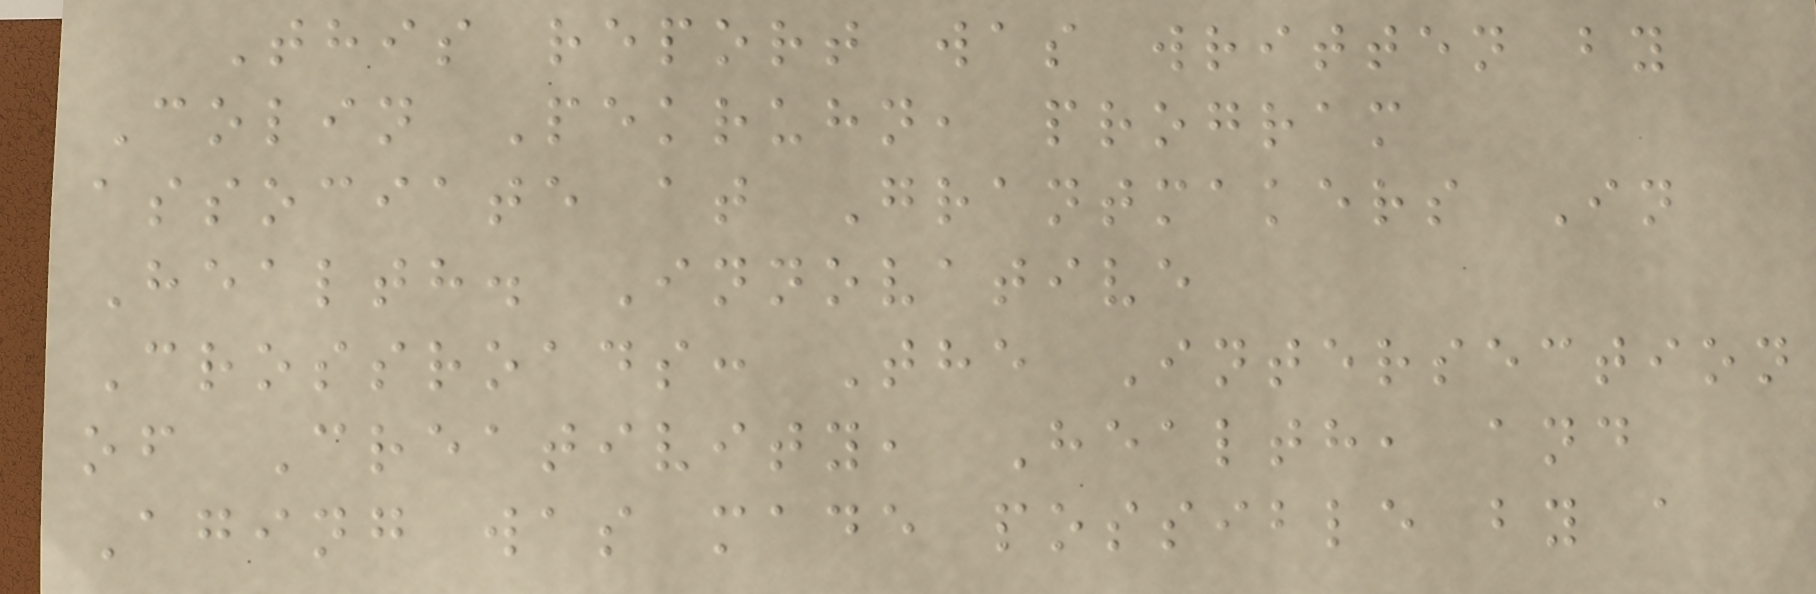This report was written by
Colin Pekruhn, program
associate at Grantmakers In
Health. Innovative
Crossroads: The Intersection
of Creativity, Health, and
Aging was made possible by a
